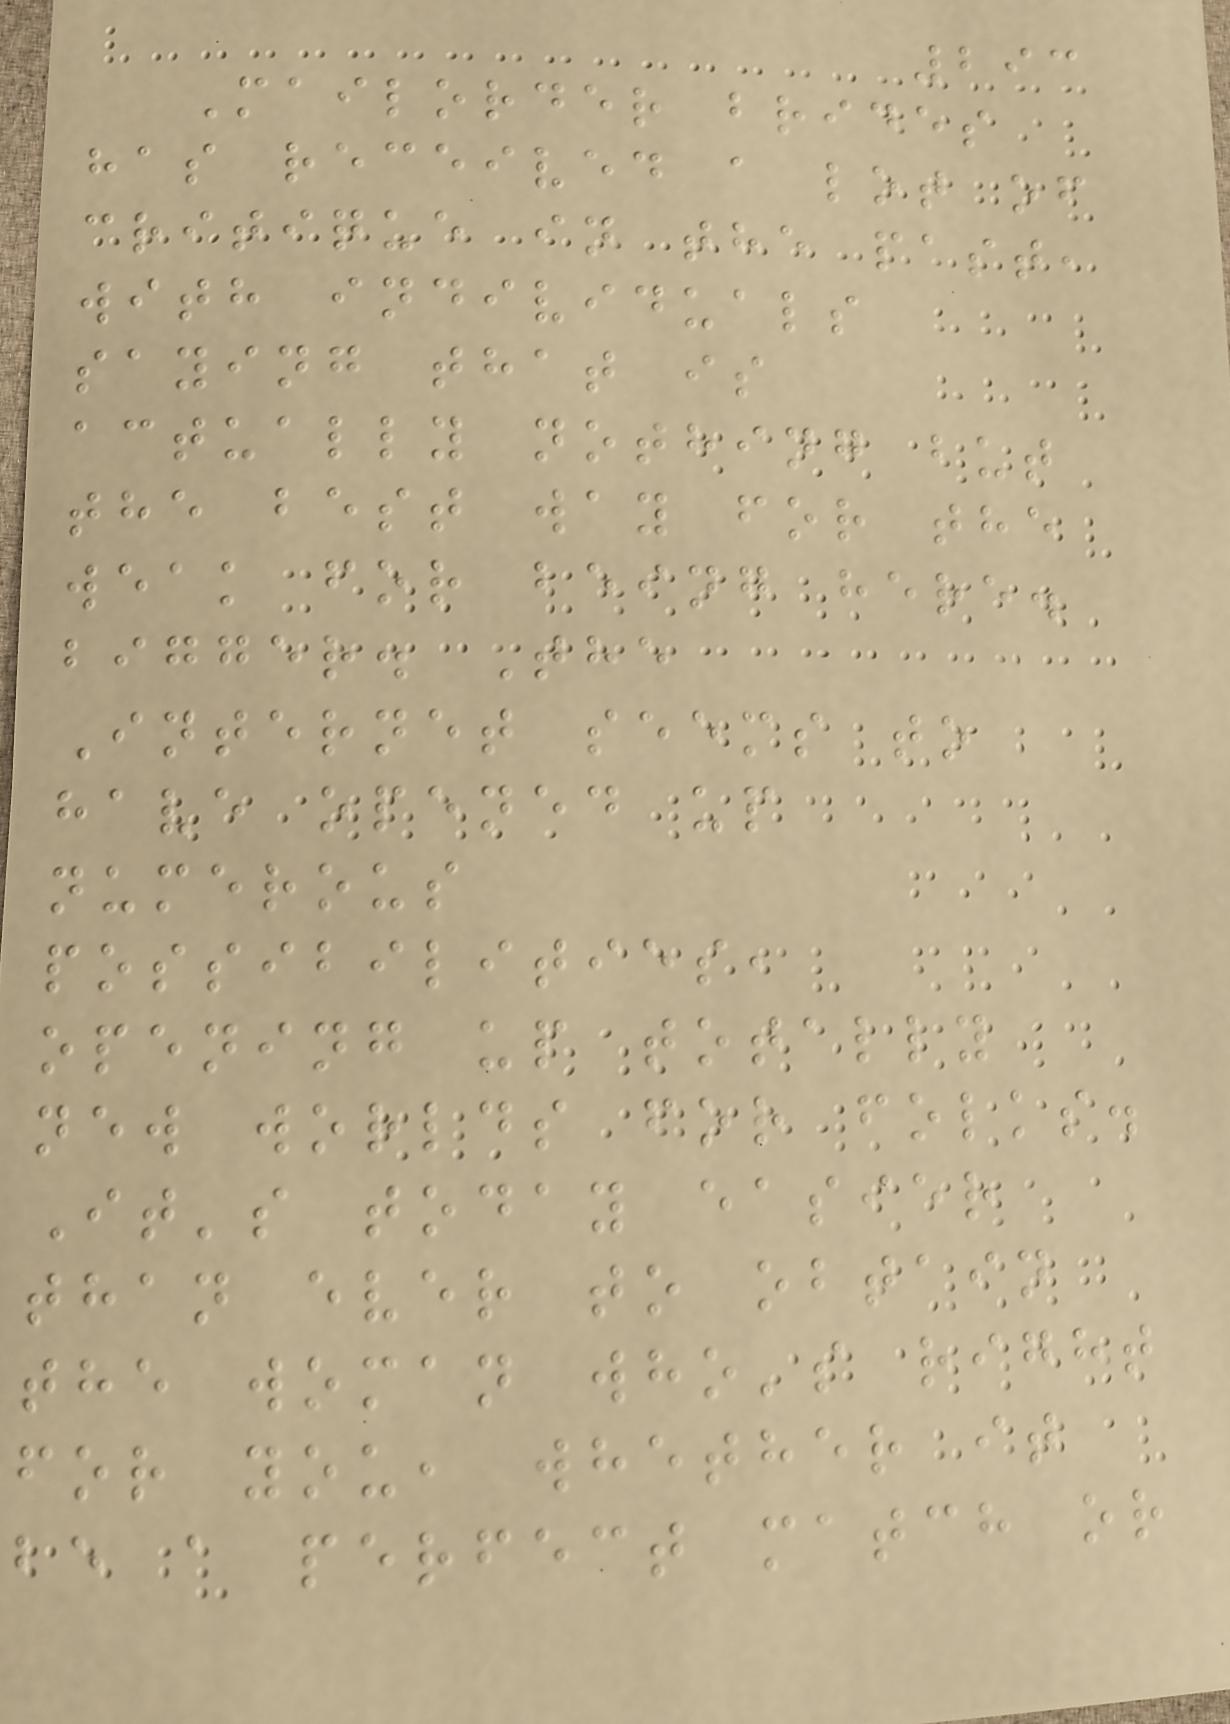293
Mailorder brides
has received a lot of
critique in the past,
with individuals
saying that is
actually nothing but
the best way for the
weak for being here.
bigger. The
Internet seems to
have opened up
numerous
possibilities,
opening up totally
new worlds for folks.
It's today easier
than ever to obtain
the woman who's right
for you, whether it
be a perfect match or
